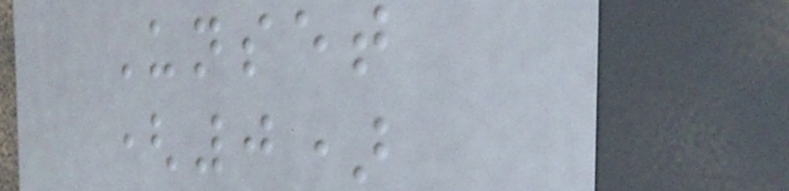Unset
(0)
